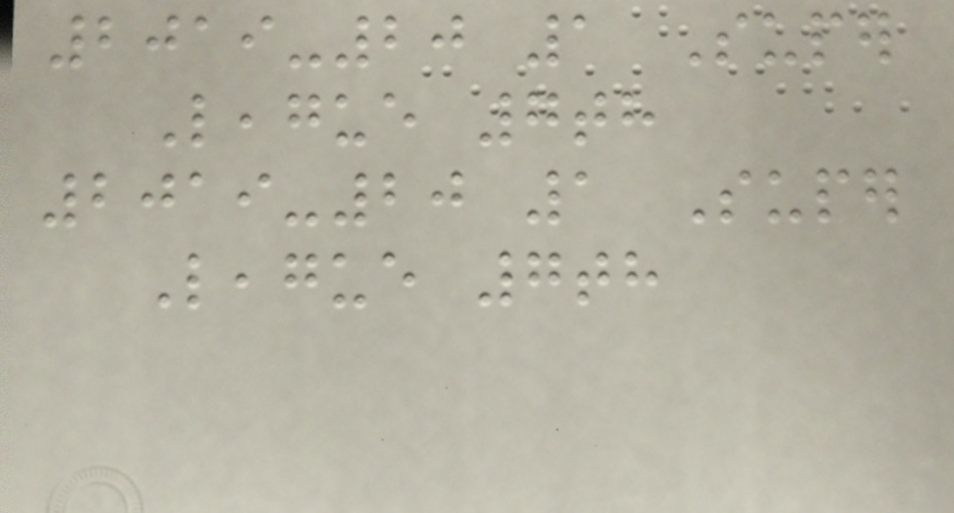2019-20 1 Super
League 7th
2019-20 1 Super
League 7th
